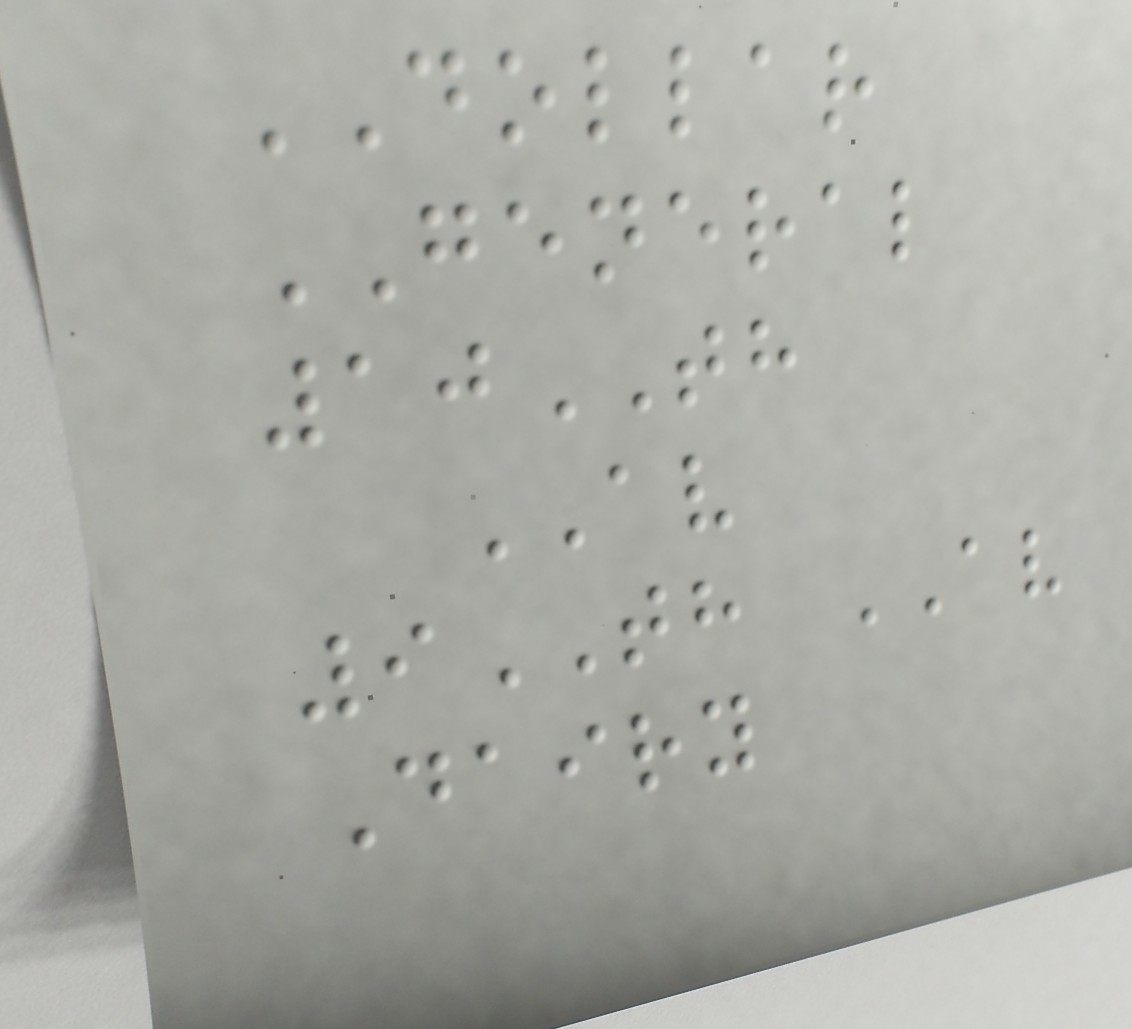DOLLAR
GENERAL
10TH
AV
9TH AV
Dairy
